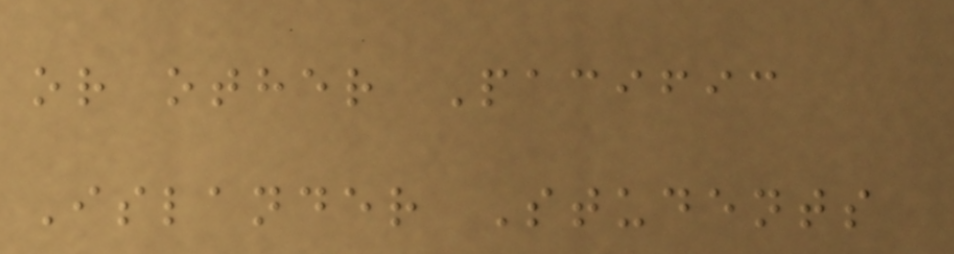or other Pacific
Islander Students
